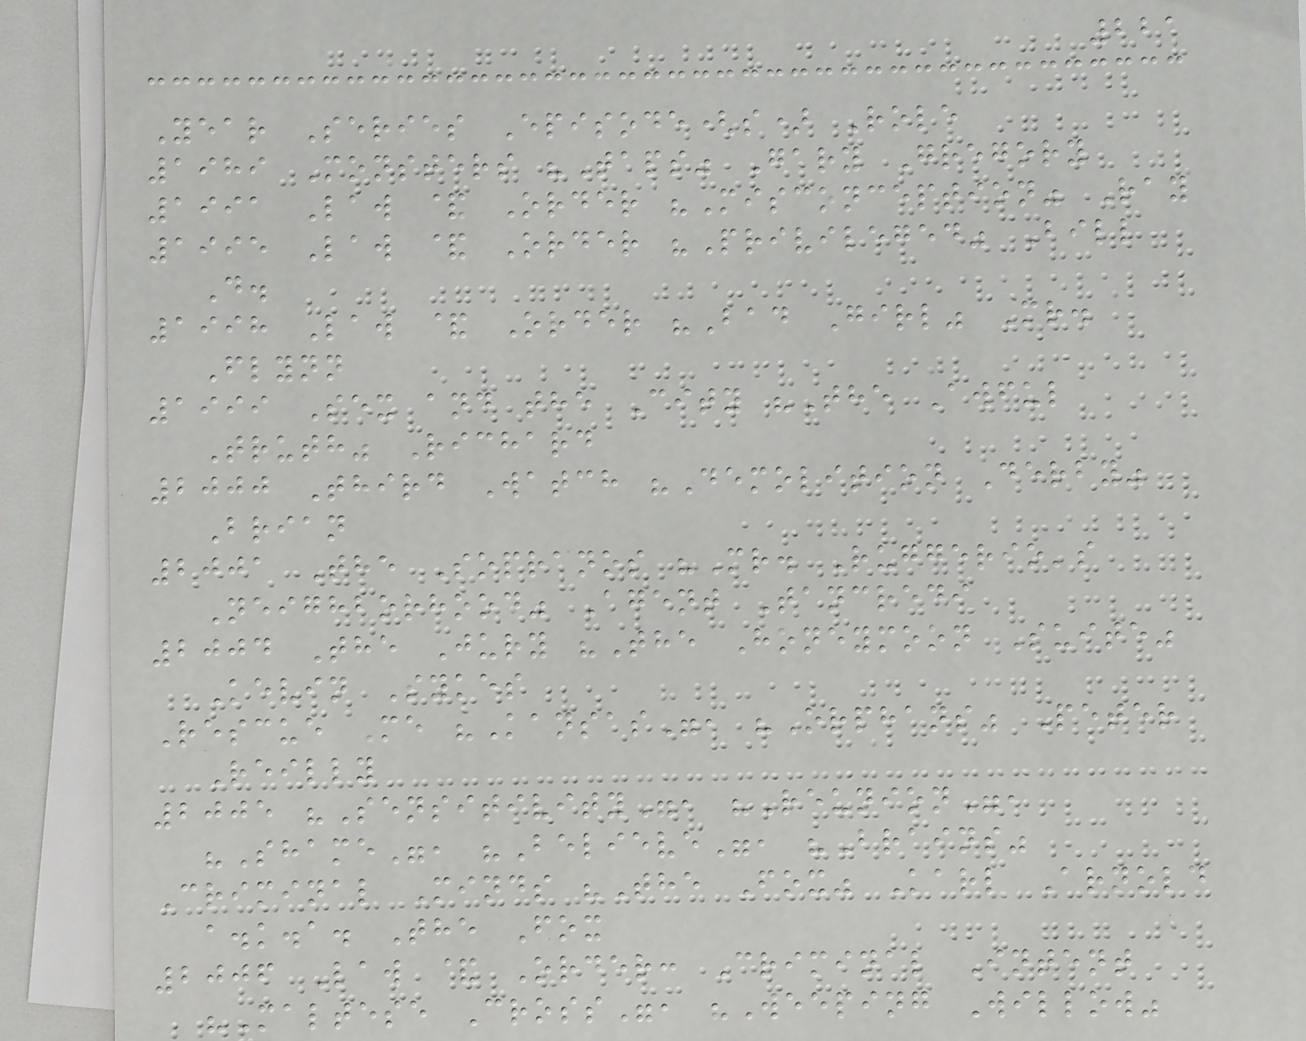221
Year Series Episode(s) Role
1989 Monsters "Taps" Gary Gregory
1991 Law & Order "Misconception" Ray
1995 Law & Order "Privileged" Bill
D.
1998 Law & Order "Bad Girl" Mr.
Flynn
1999 Sex and the City "The Awful
Truth" Richard
2000 Third Watch "Demolition Derby"
Brian
2001 The Sopranos "Mr. Ruggerio's
Neighborhood" Agent Tancredi
2004 The Jury "The Honeymoon Suite"
Kevin Sykes
Rescue Me "Kansas", "Orphans" Peter
Reilly
2005 "Sensitivity", "Reunion",
"Shame", "Believe", "Brains"
Criminal Minds "The Fox" Karl Arnold
a.k.a. The Fox
2006 Law & Order: Criminal Intent
"Maltese Cross", "Weeping Willow"
